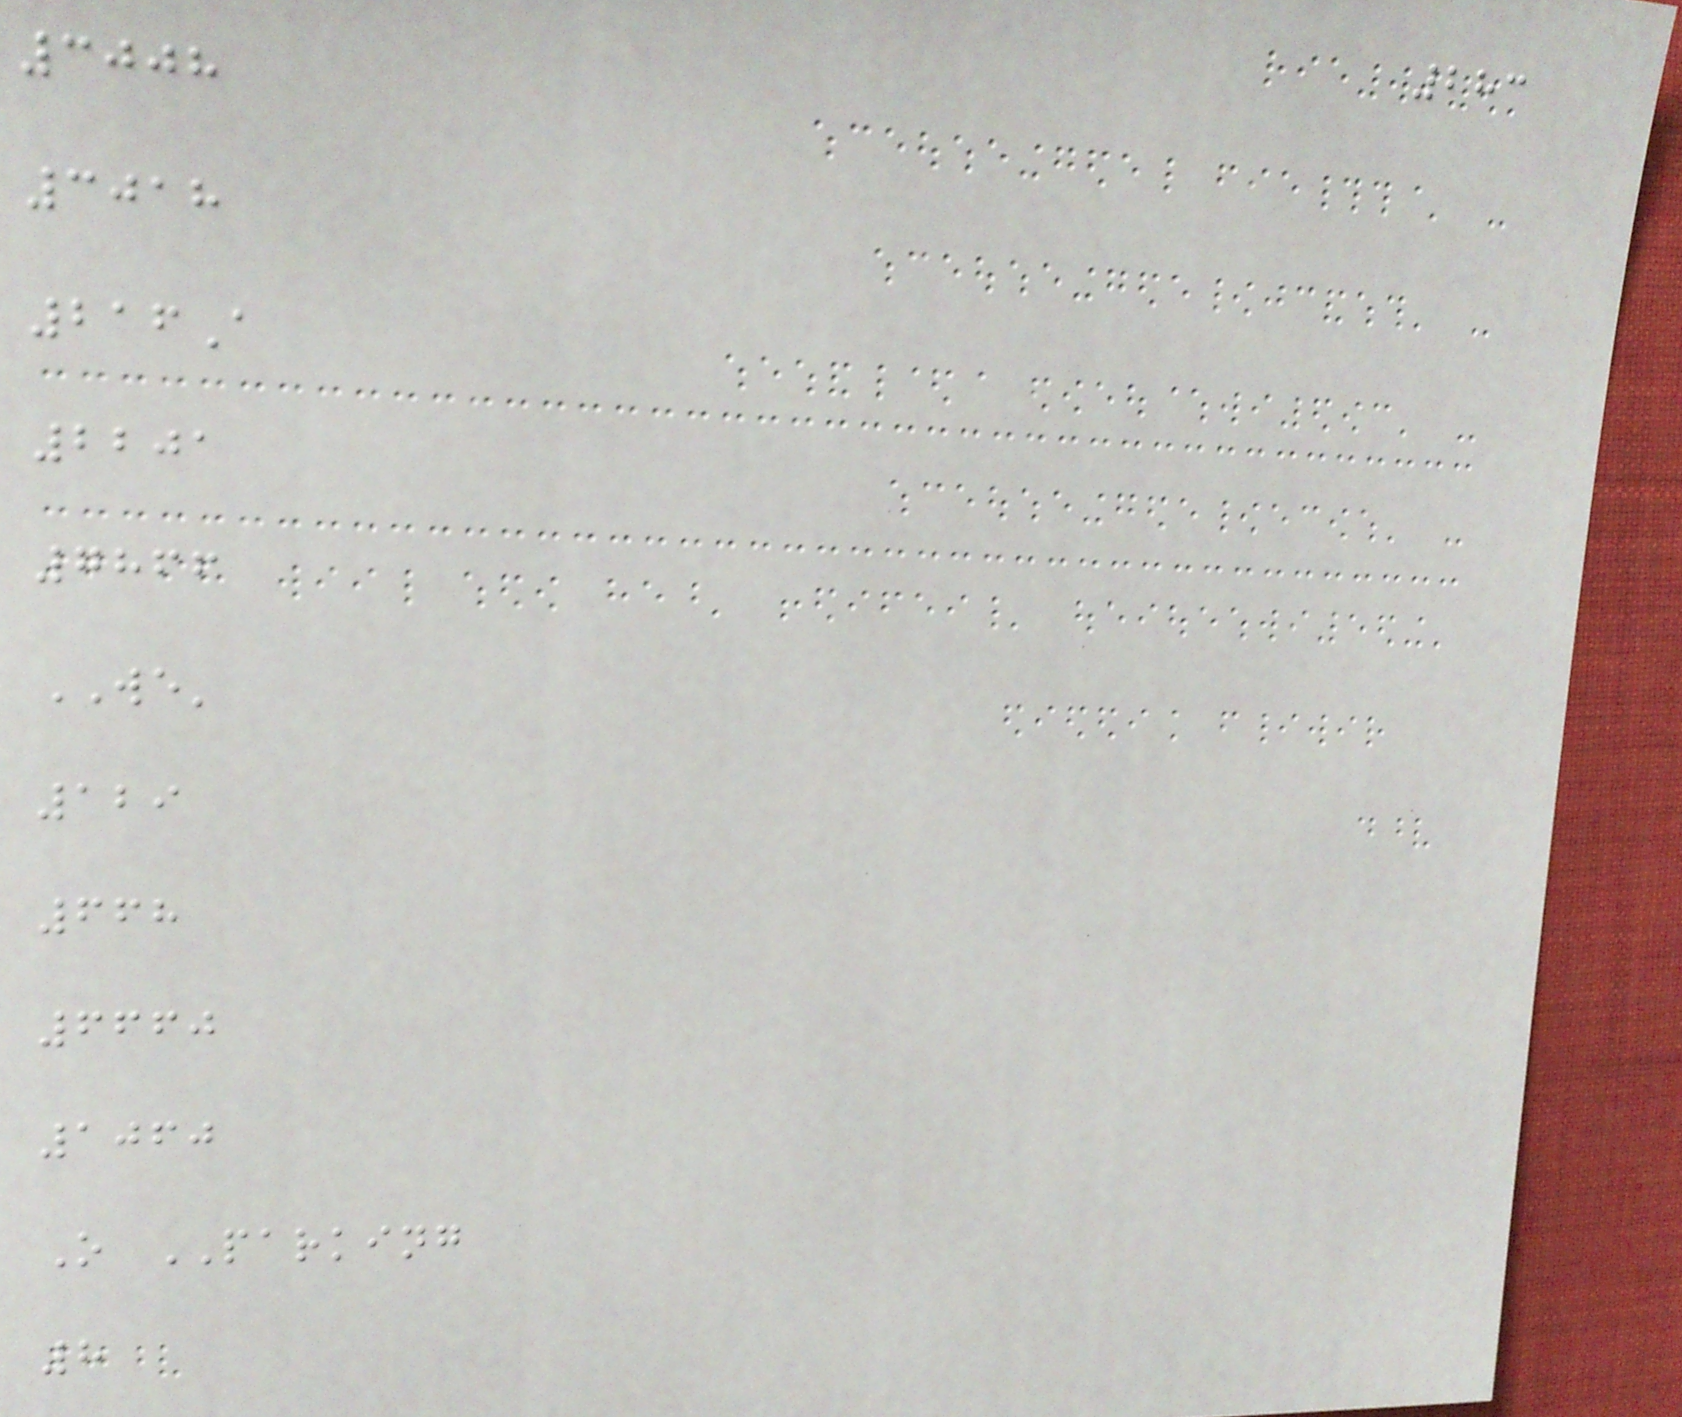283
3008
3018
216A
2201
7866
WE'
129
668
6660
1060
O PARKING
8
